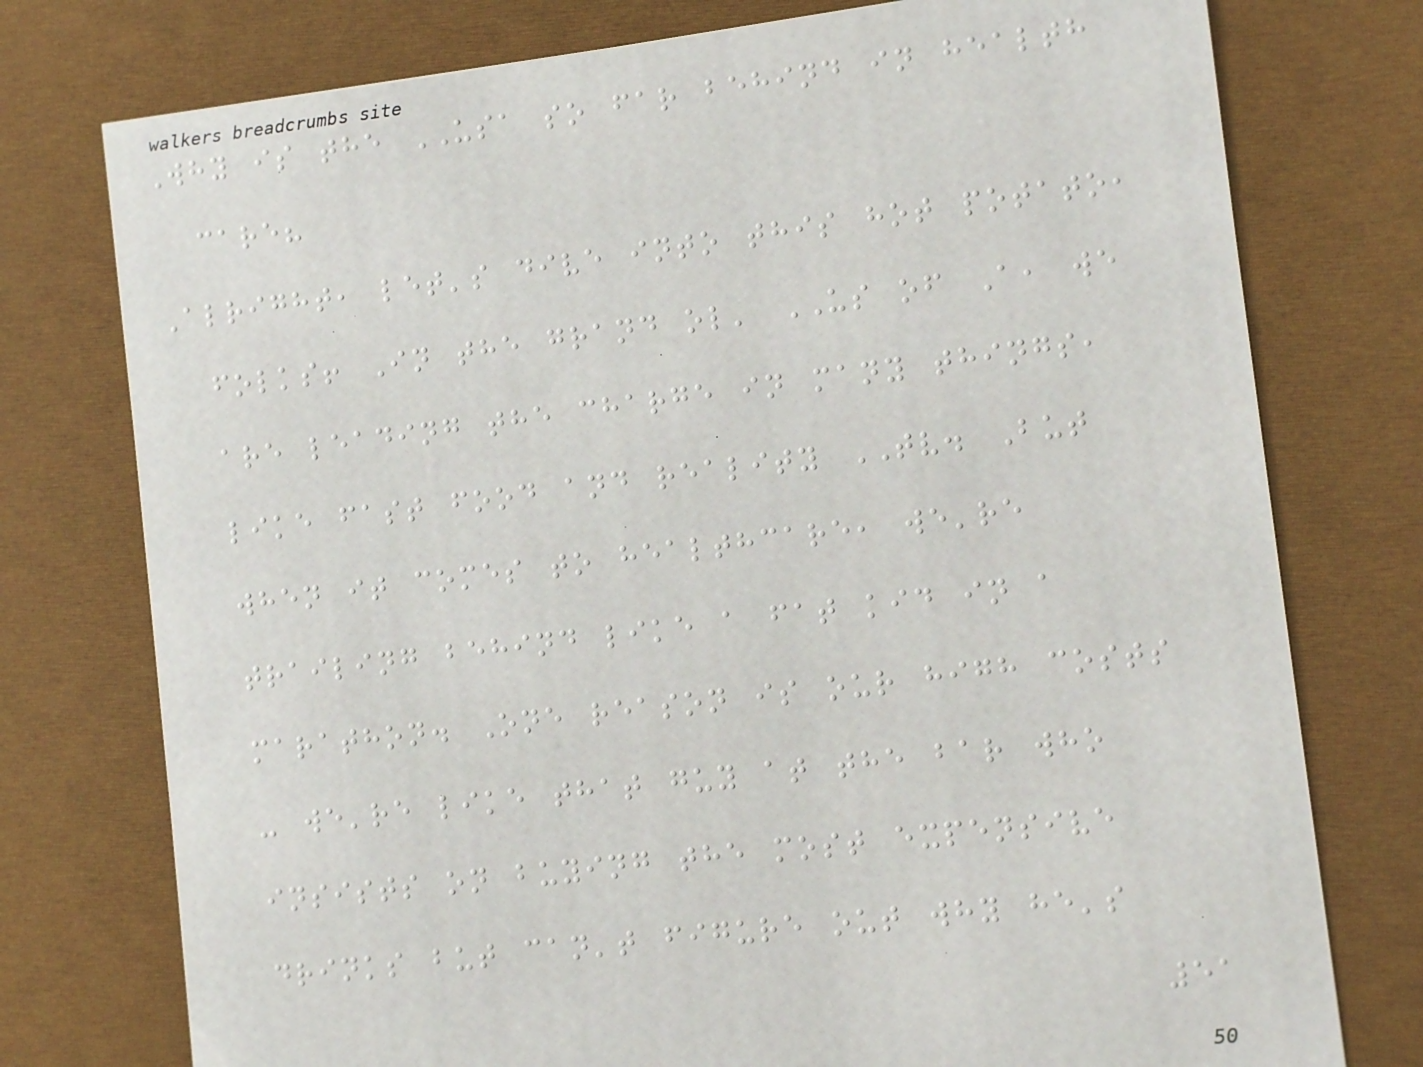Why is the USA so far behind in health
care?
Alright, let's dive into this hot potato,
folks! In the grand ol' US of A, we
are leading the charge in many things,
like fast food and reality TV. But
when it comes to healthcare, we're
trailing behind like a fat kid in a
marathon. One reason is our high costs
- we're like that guy at the bar who
insists on buying the most expensive
drinks but can't figure out why he's
51
